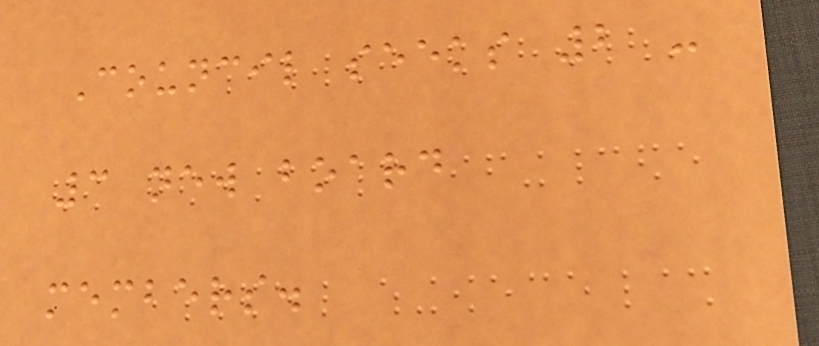Council seeks 2 -
3 new board
members.
